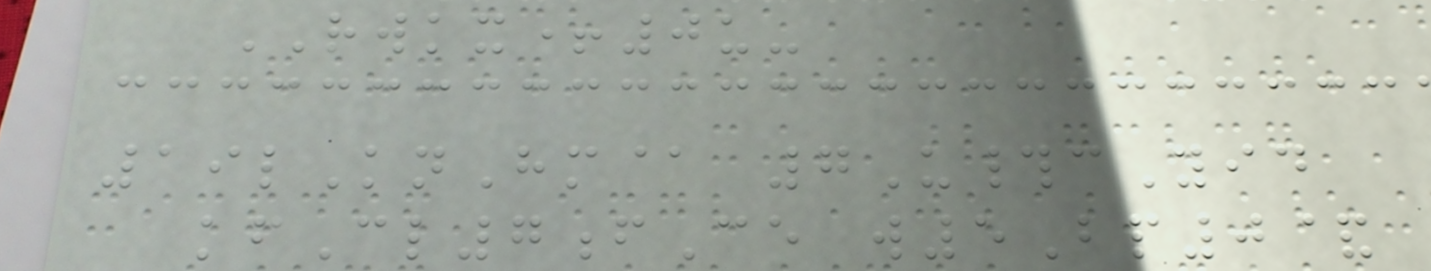RWKX+0u-
19lKnHm@ 7U#cYid
kfCl7fCe w5Bp0&
